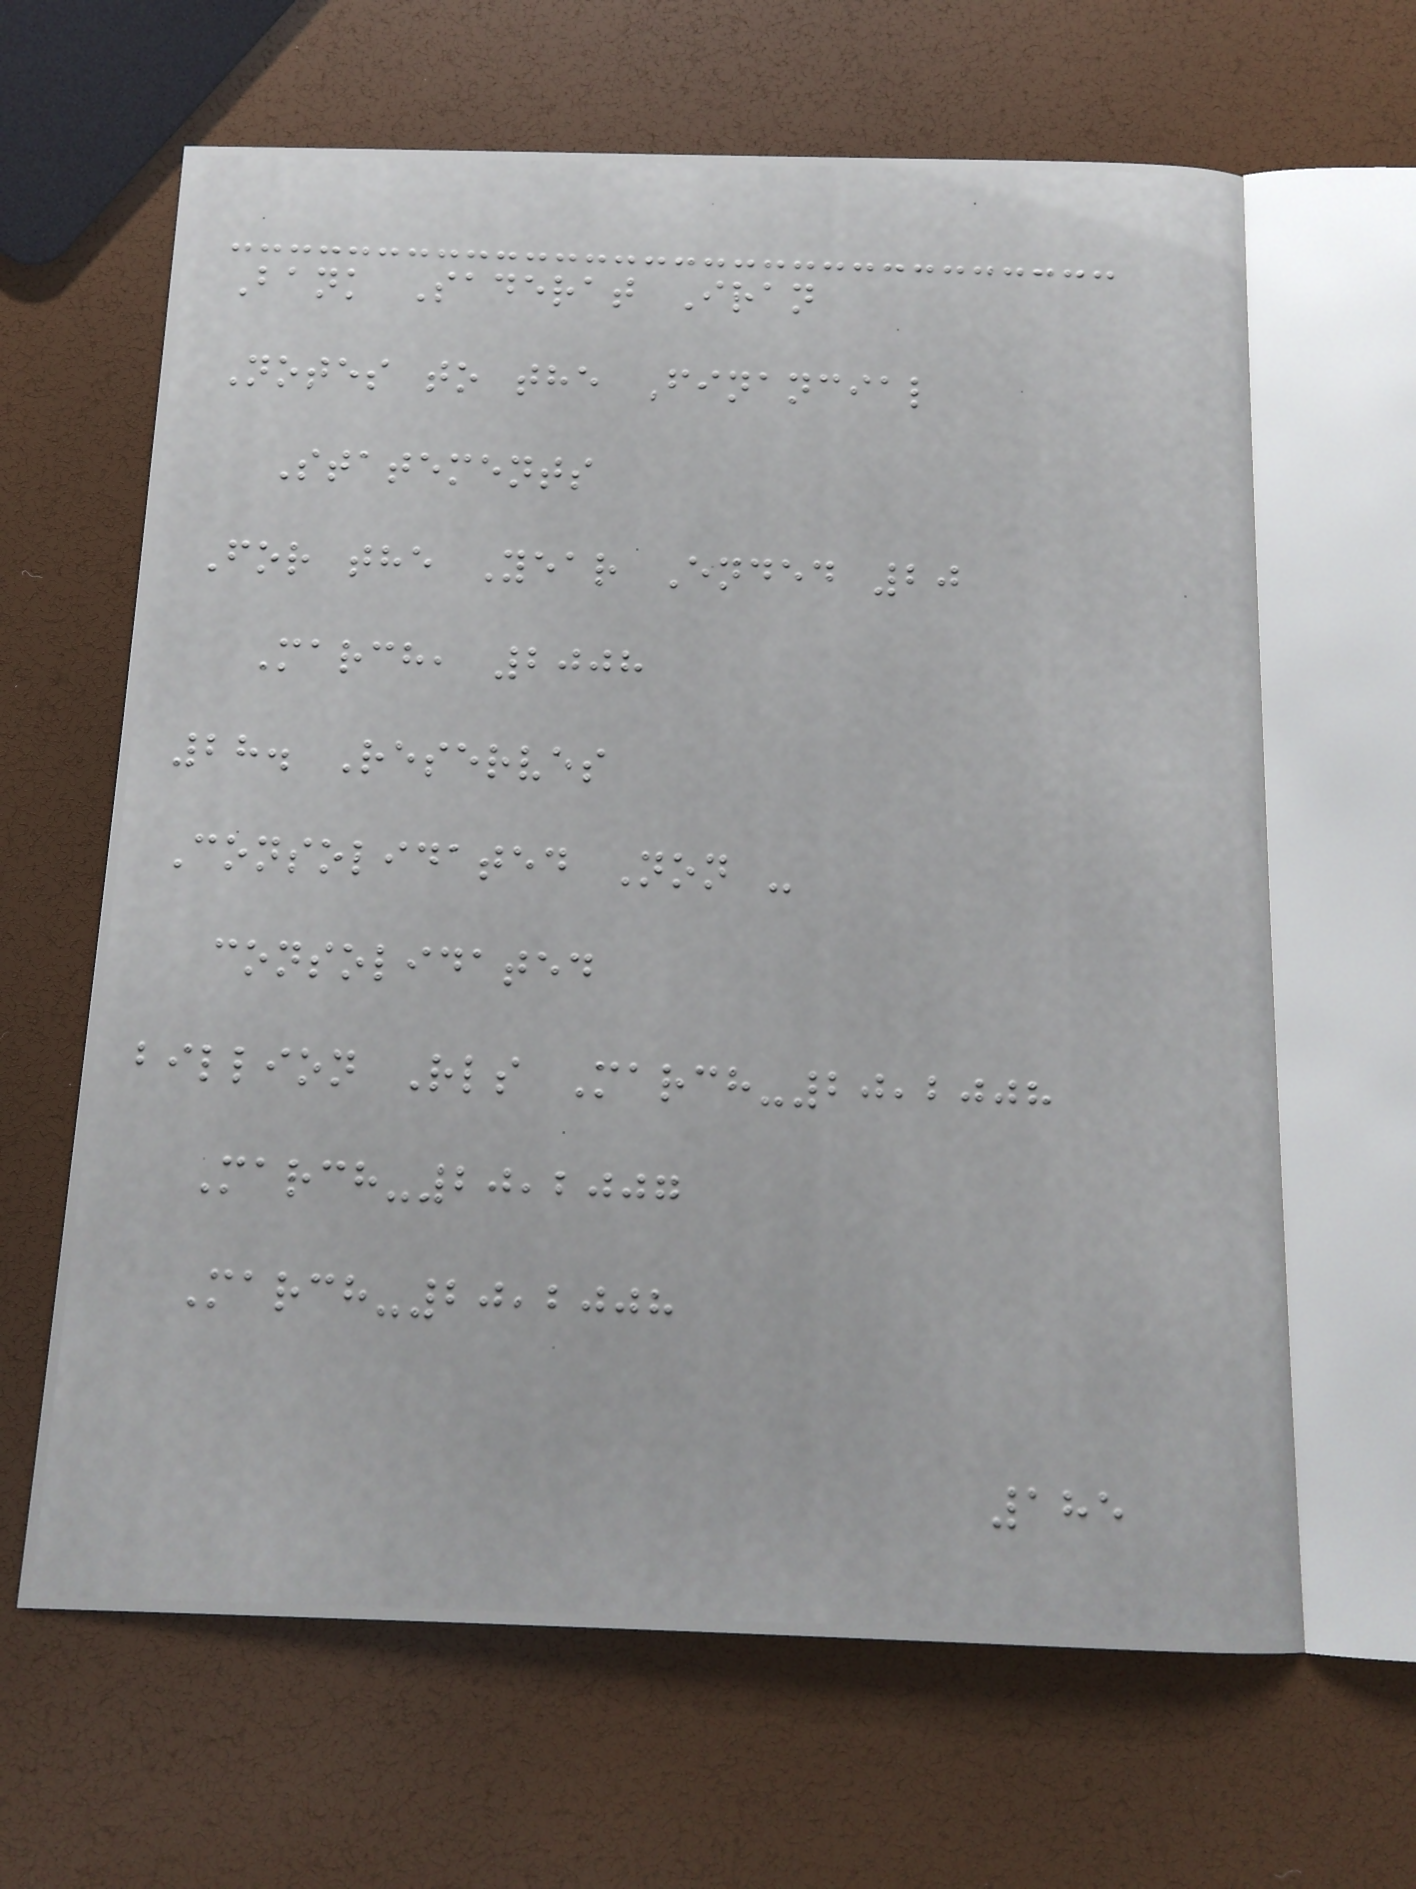Bank Saderat Iran
Notes to the Financial
Statements
For the Year Ended 20
March, 2008
28. Reserves
Consolidated Non -
consolidated
billion Rls March-20,2008
March-20,2007
March-20,2008
185
